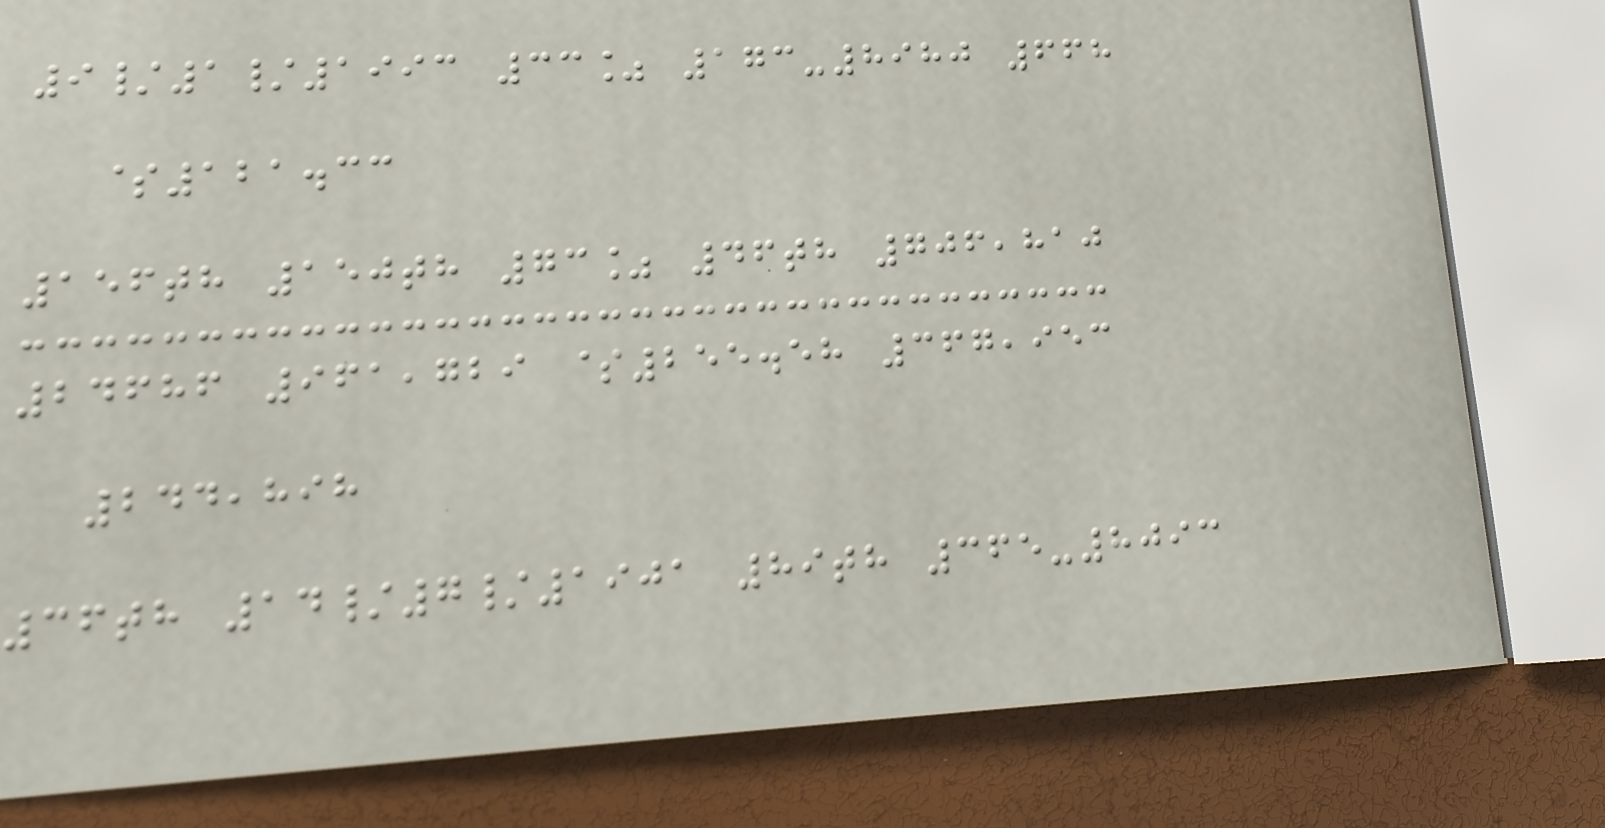9/1/1993 33% 173-8980 668
$121.33
156th 150th 73% 46th 706,810
24686 961,729 $255.58 367,953
244,898
36th 14/7/1901 89th 365-8093
